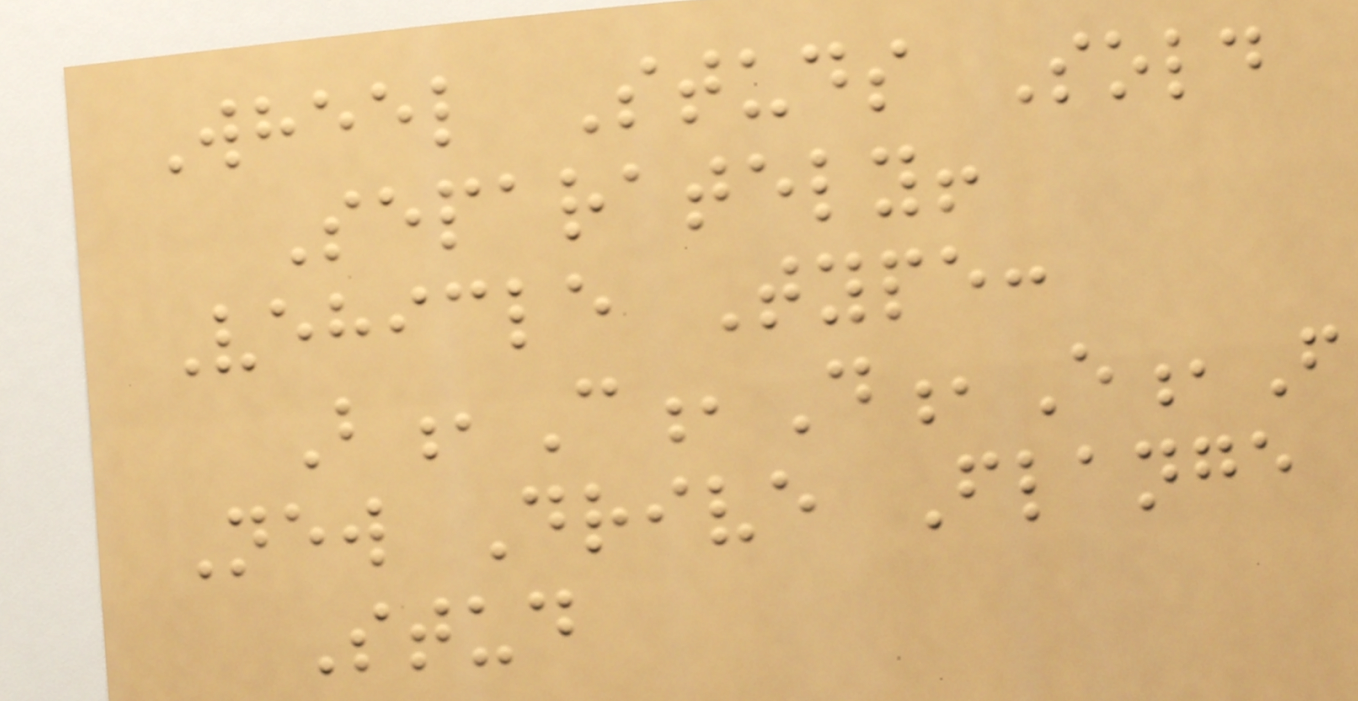Wheel Studs Sold
Separately!
Vehicle Type:
B,C,D,E,F
New Drive Flange
Stud
